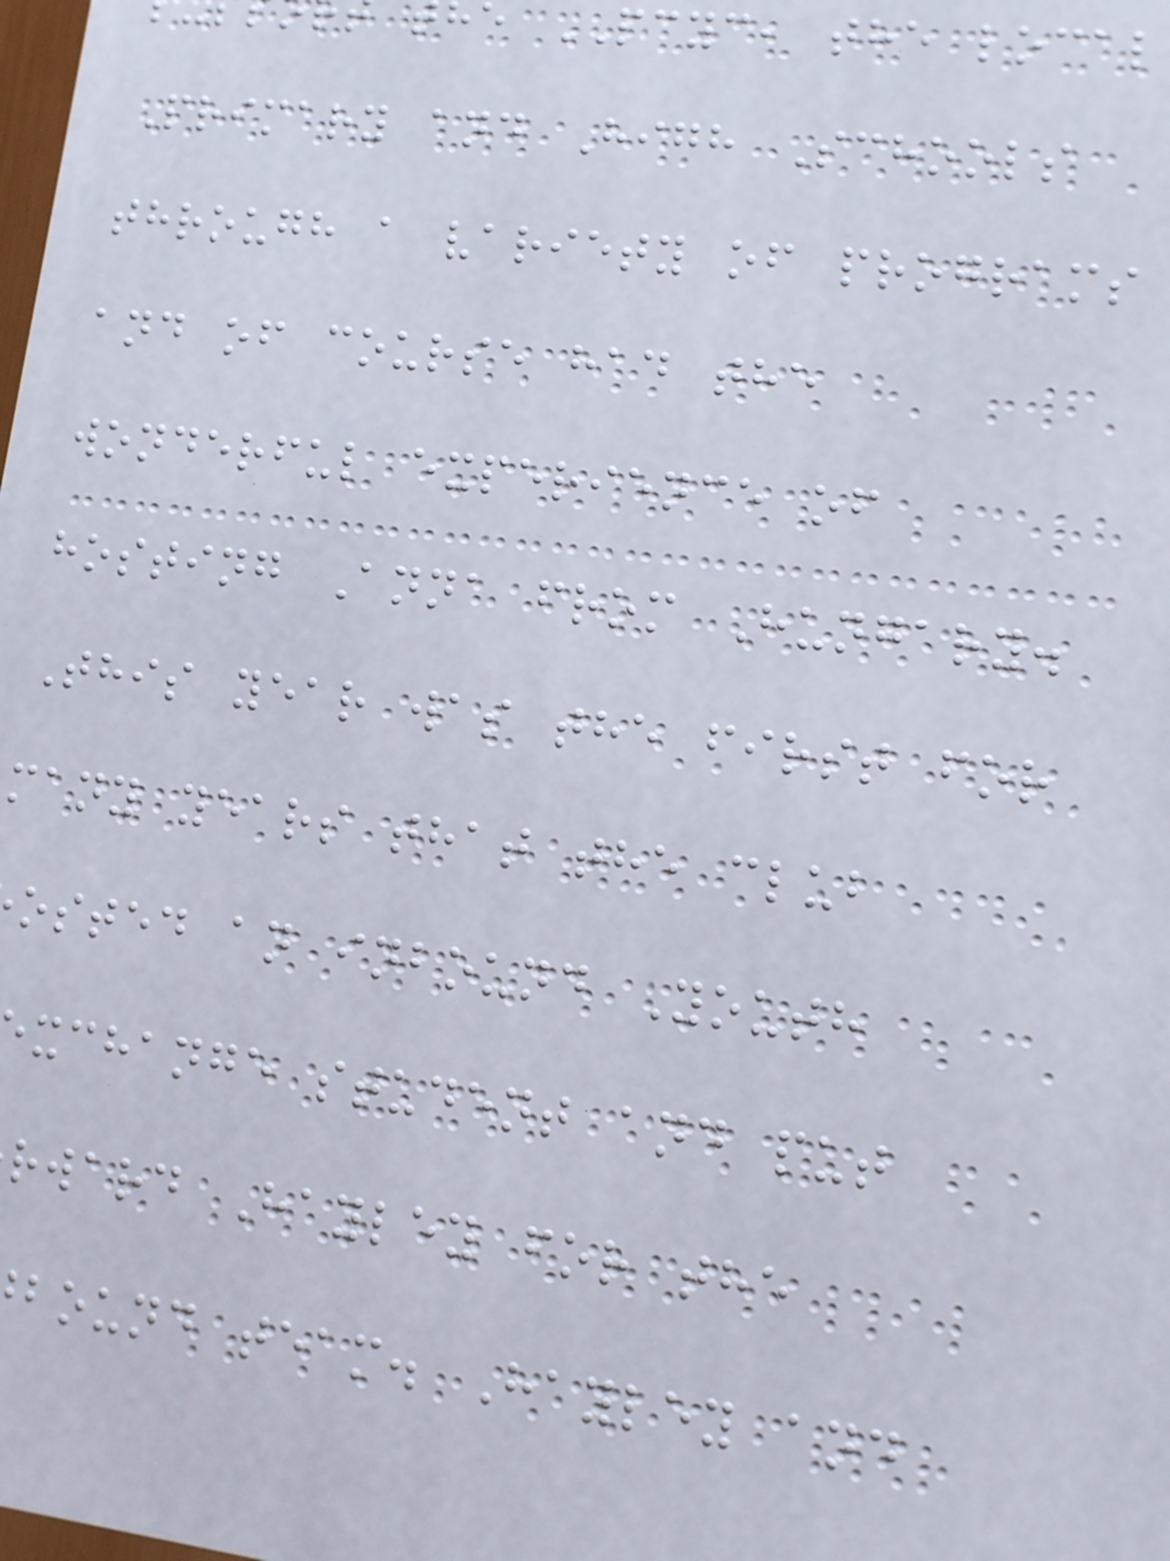e PCYC, the local
Primary and High Schools
through a variety of programs
and of course had the
wonderful experience of
hosting Anna from Hungary.
This year was the first for
many years that the club
osted an inbound Youth
xchange student and put
rward Hayley for the
bound team. Hayley and
